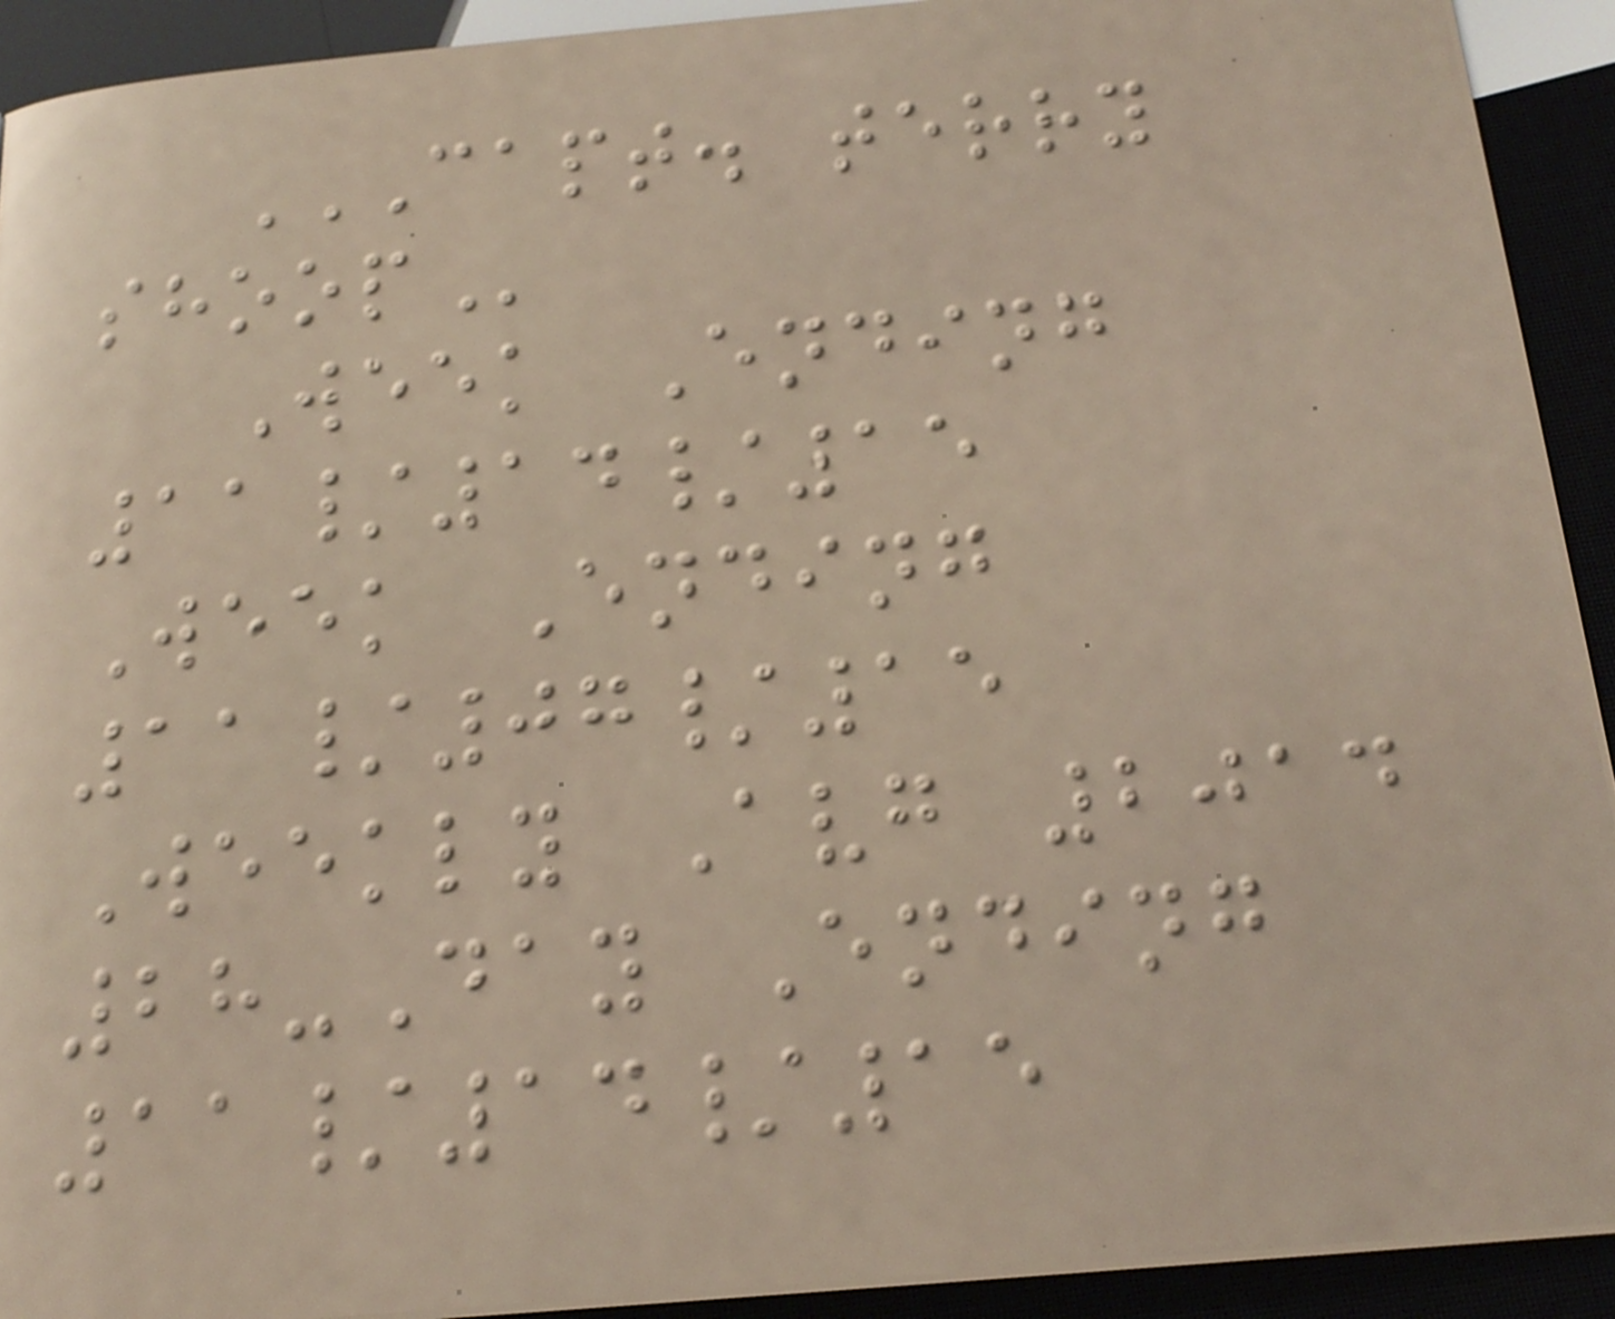CAPT. TERRY
SHOOP
Week Ending
11/14/15
Week Ending
11/07/15
Weekly Avg 2014
28-Day Ending
11/14/15
